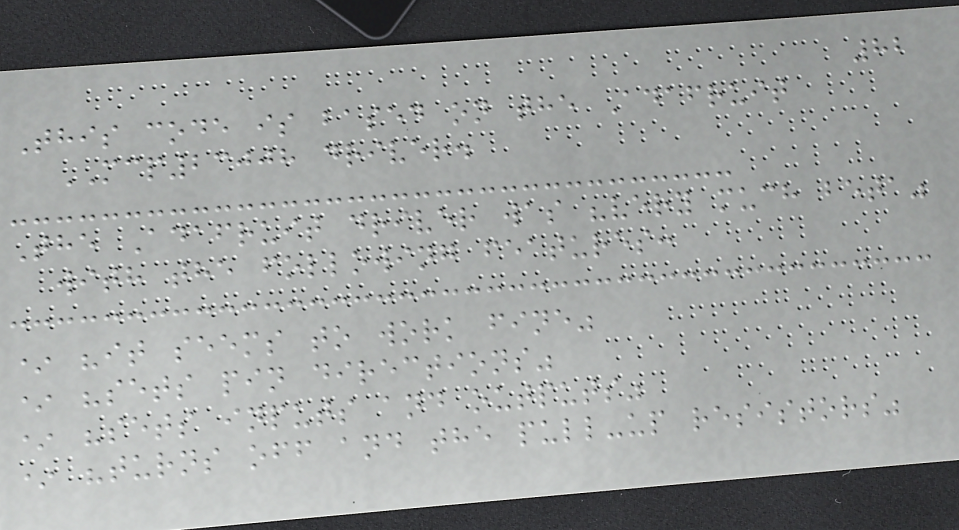82
This code is based on the Adafruit
MCP23008 driver.
The Adafruit driver was "very much beta"
with the following features:
* "it seems to work fine"
* "sets pin directions"
* "sets inputs and outputs"
* "turns off and the pull-up resistors"
